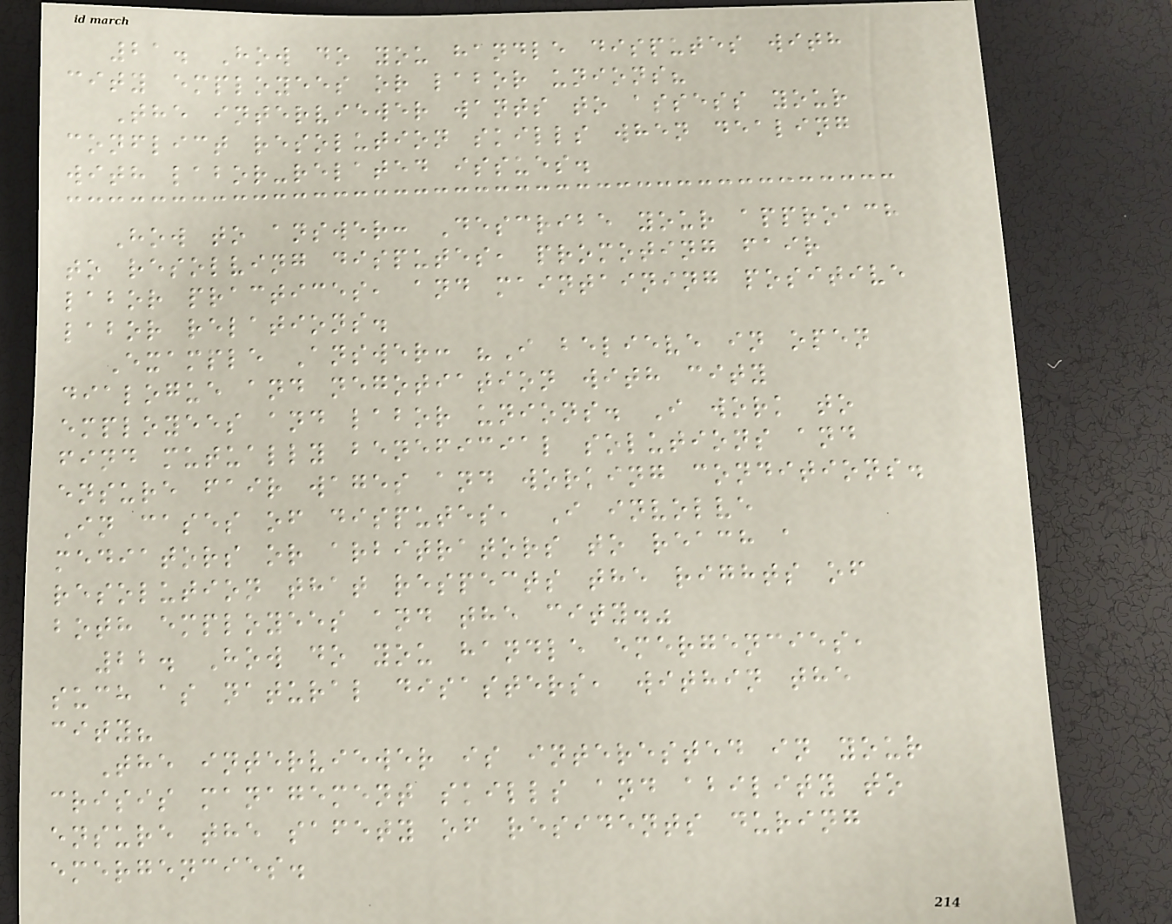21. How do you handle disputes with
city employees or labor unions?
The interviewer wants to assess your
conflict resolution skills when dealing
with labor-related issues.
How to answer: Describe your approach
to resolving disputes, promoting fair
labor practices, and maintaining positive
labor relations.
Example Answer: "I believe in open
dialogue and negotiation with city
employees and labor unions. I work to
find mutually beneficial solutions and
ensure fair wages and working conditions.
In cases of disputes, I involve
mediators or arbitrators to reach a
resolution that respects the rights of
both employees and the city."
22. How do you handle emergencies,
such as natural disasters, within the
city?
The interviewer is interested in your
crisis management skills and ability to
ensure the safety of residents during
emergencies.
